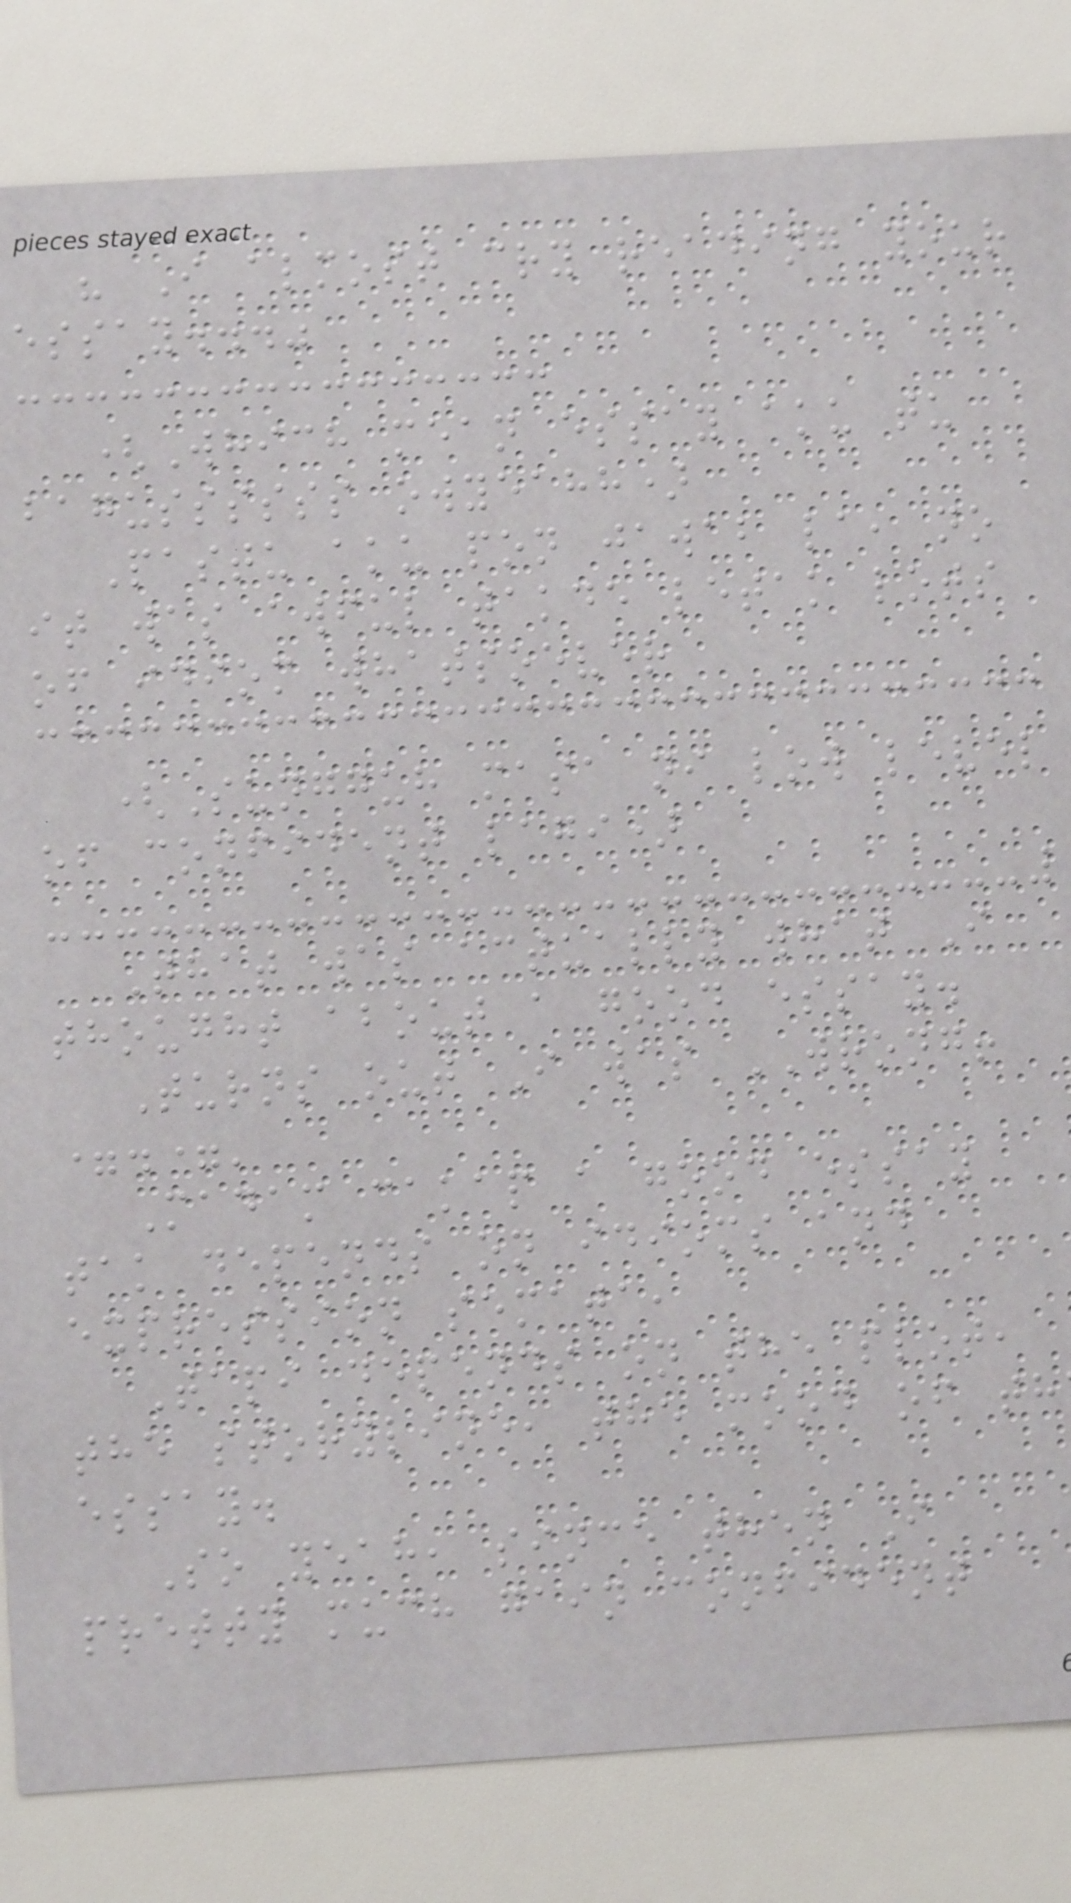" I almost cry reading your
essay..."
(Which mean essay aku tu
bagussssss owyeahh)
Pastu aku pon jawab la, no
it was awful takde letak lots
of idiom whatsoever
(Sungguh masa ni low level
of confident lagi)
That was actually what I
thought about a good essay.
Turns out I was WRONG!
=.='
Madam cakap a good essay
tak depends on idioms and
expression semata,
Tapi depends on the plot,
the storyline, the mood of th
essay.
So yeah, since then I
pretty much gain confident
